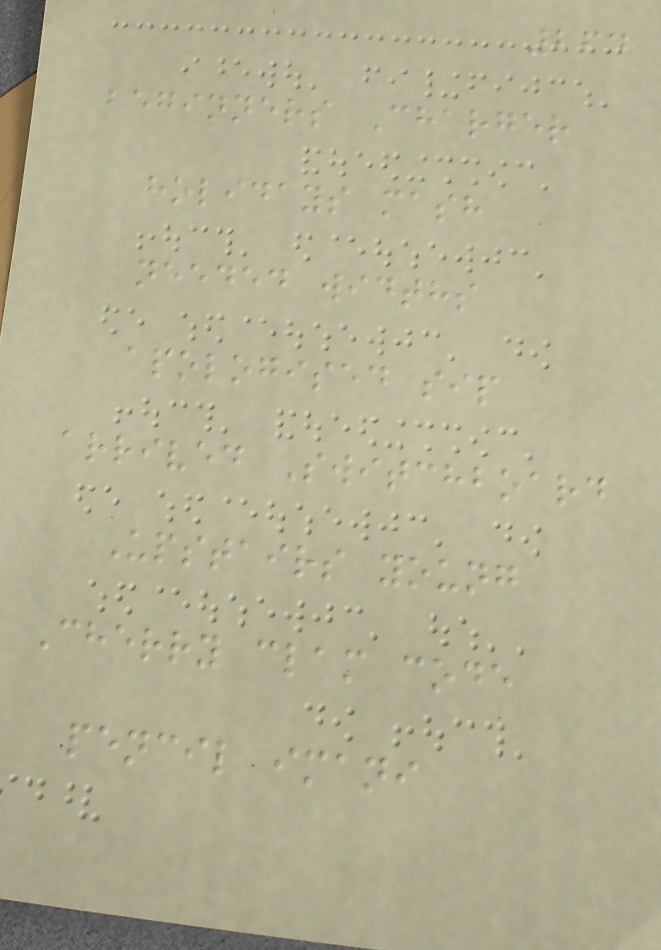264
beginners Charger
holidays mash
needed widths
apologised sip
arrived Switchboard
Upstairs young
Cherry clam code
pencil imani
